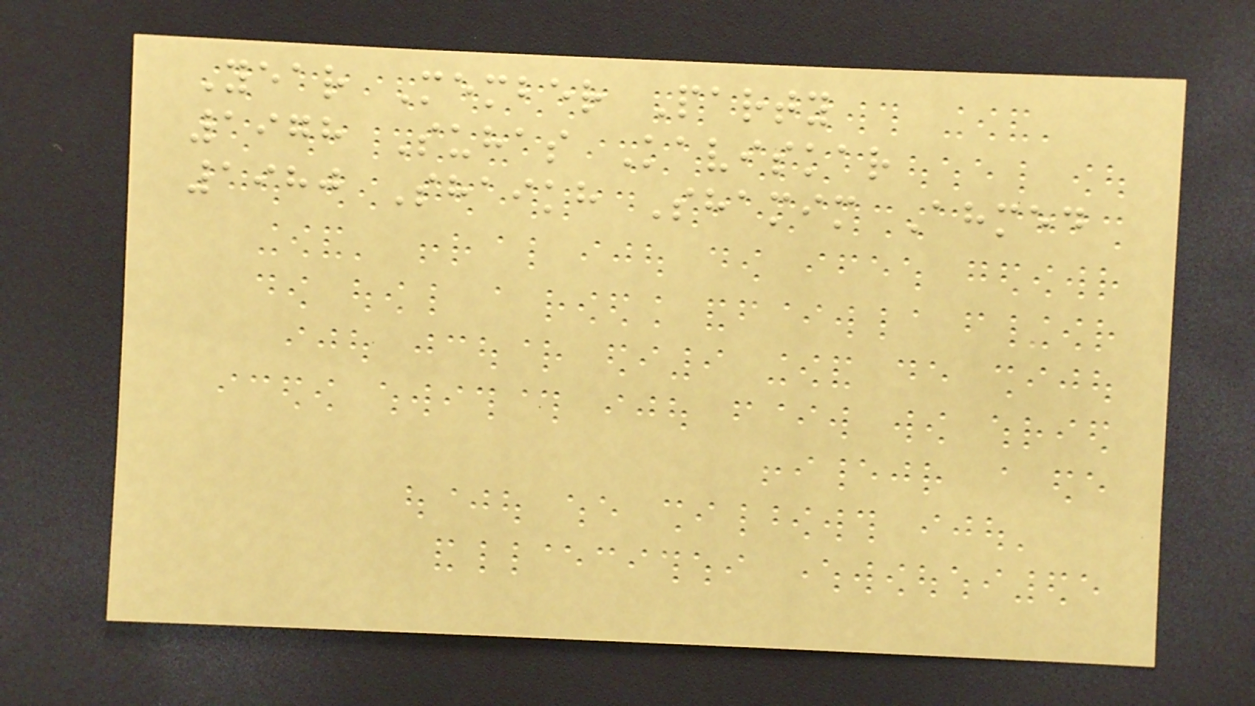Year Member Party
1978 Suhas Kaviskar
1980 Shaikh Shamim Ahmed
